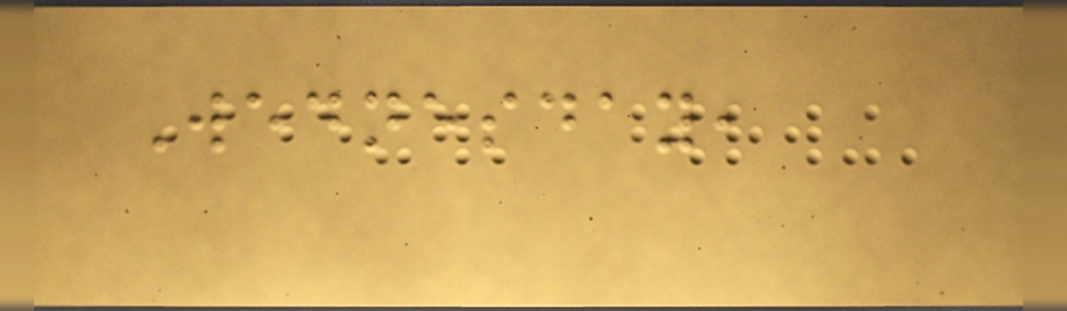Wednesday,
